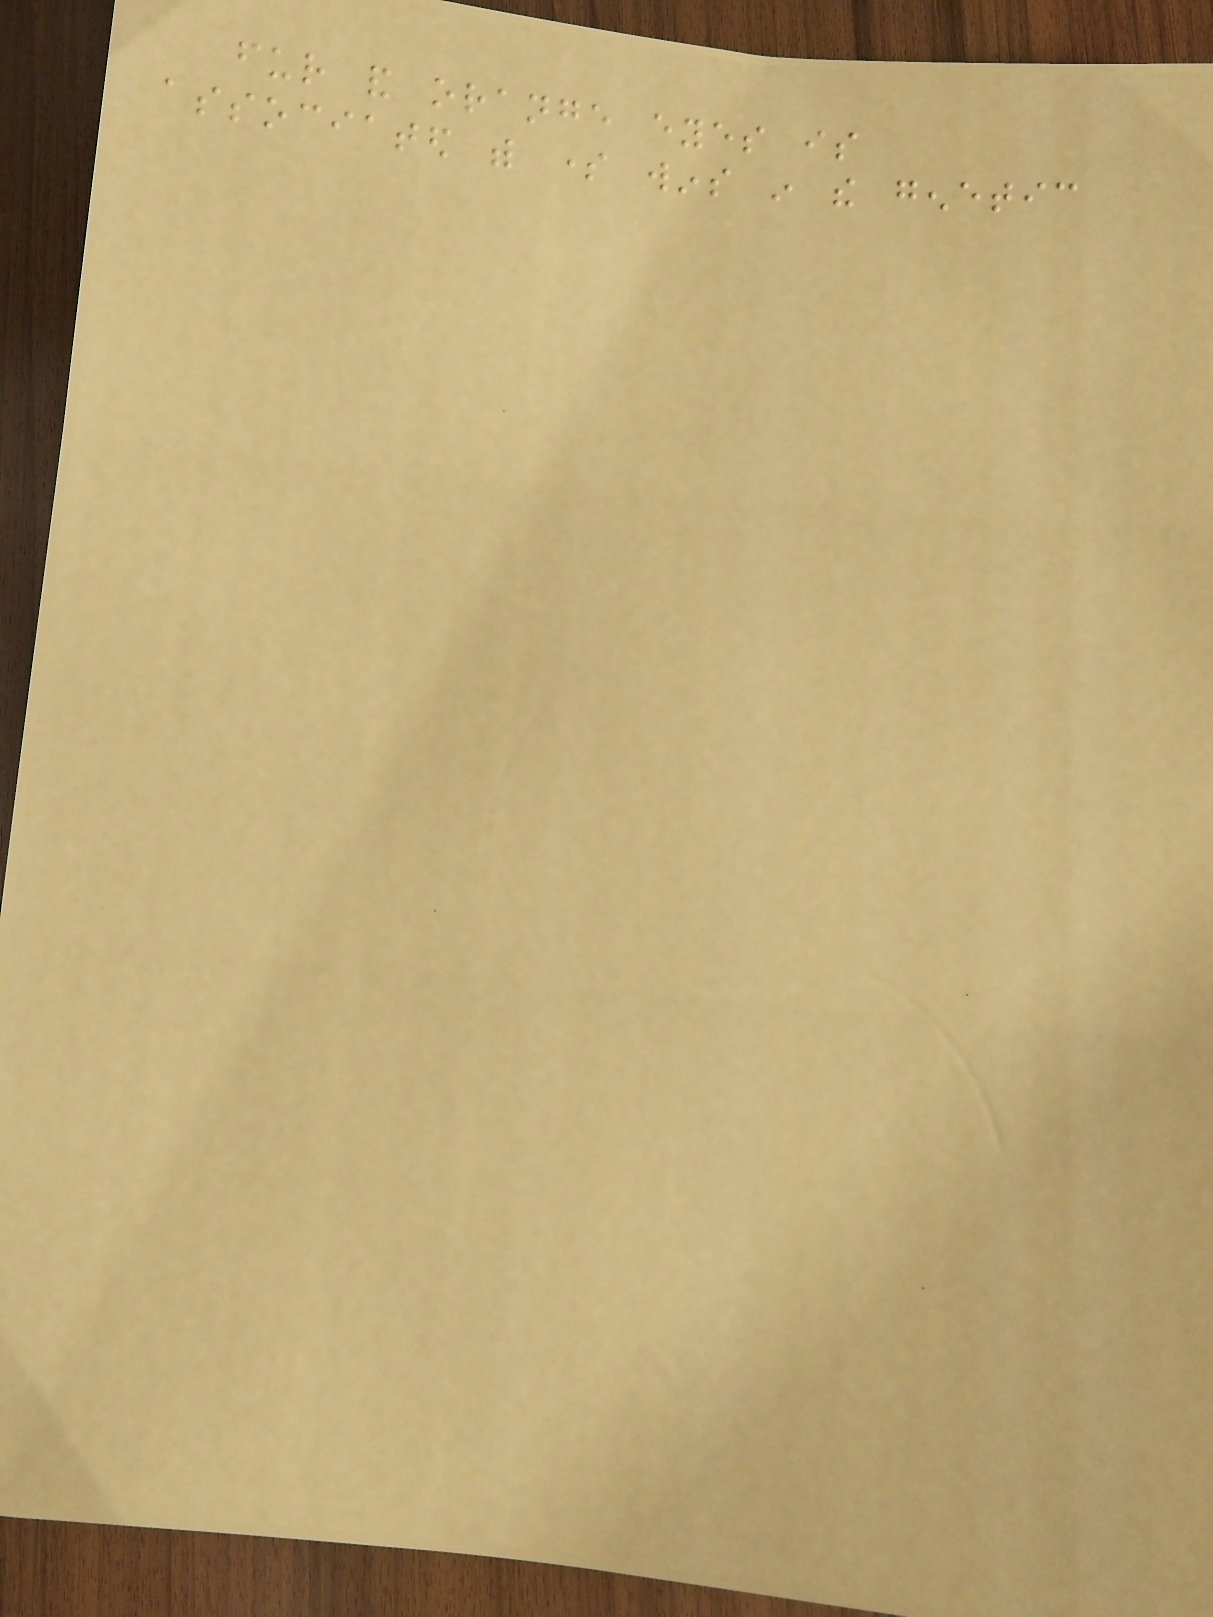fur and orange eyes is
associated with some wins in the genetic
